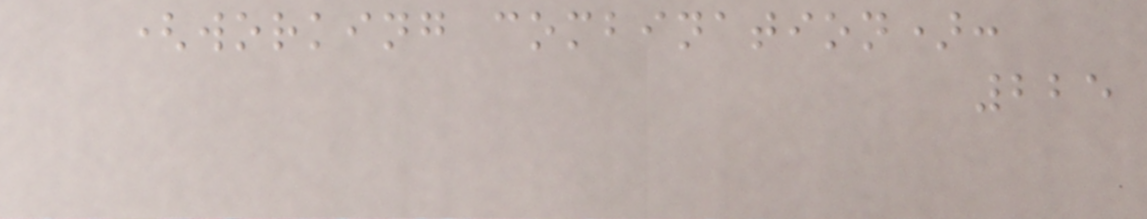(working combination):
225
